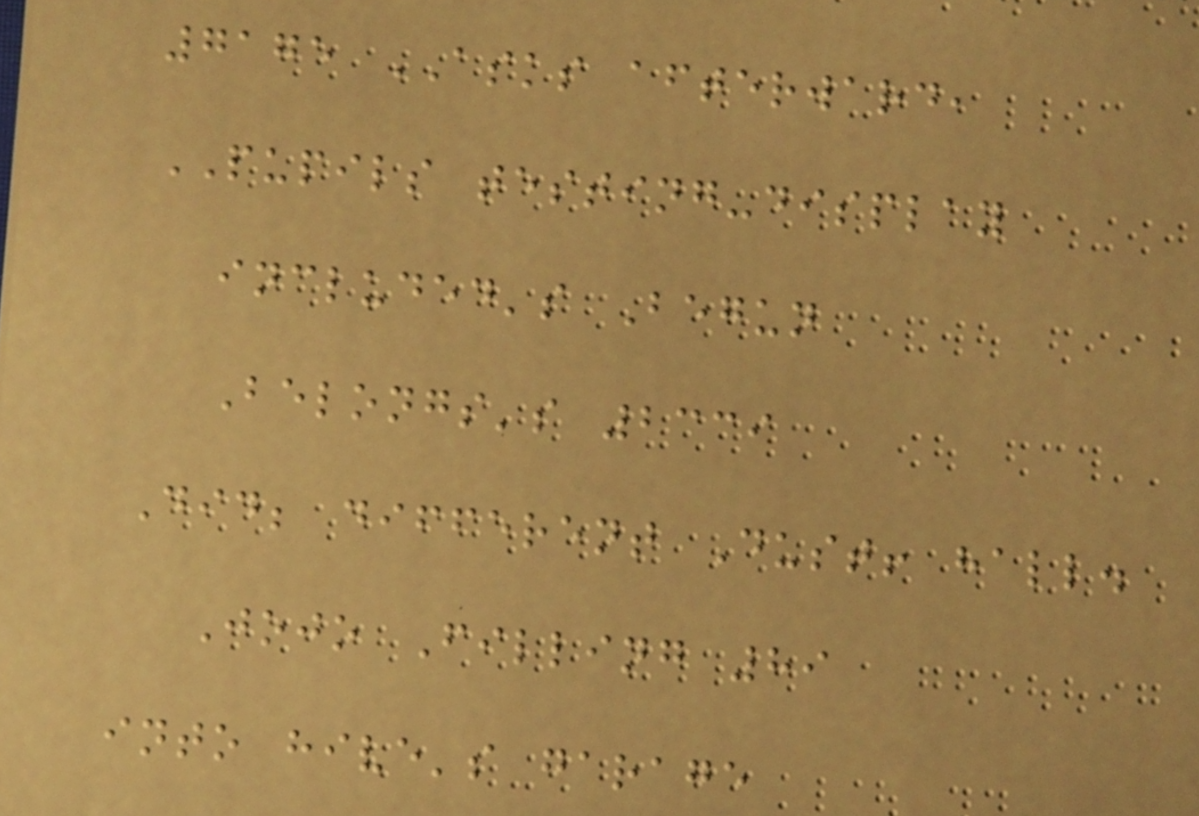7175 ASKS afterward,
PUPILS testing-display
included's Begun
Belongs's 2339
Did; different Dust! hall.
Jojo Filling 89
into hive's garage
